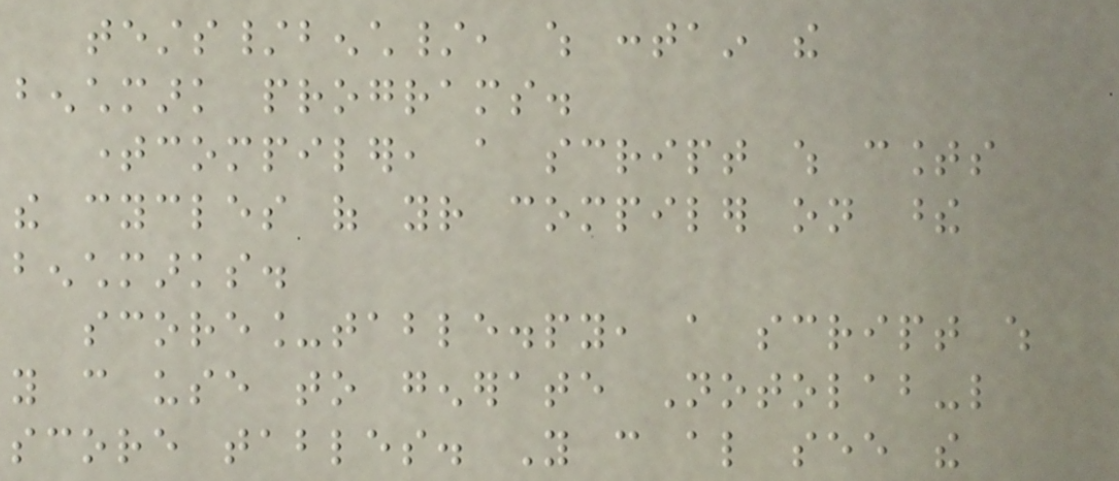tests/bench/, which contain the
benchmark programs.
timecompiler, a script which counts
the cycles of your compiler on these
benchmarks.
score_table.py, a script which
you can use to generate Notolab-like
score tables. You can also see the
